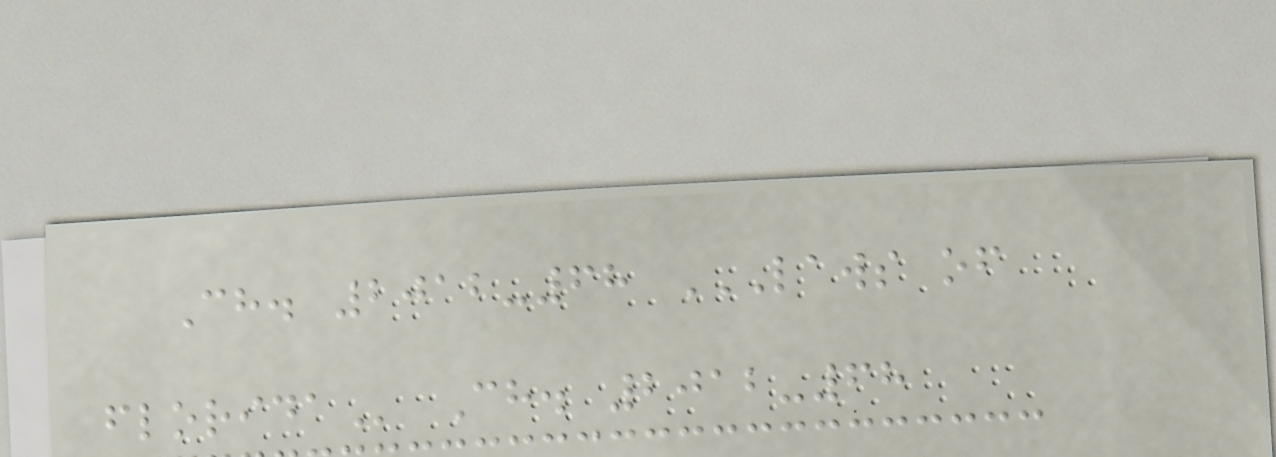Ch. 2012-68 LAWS OF
FLORIDA Ch. 2012-68
